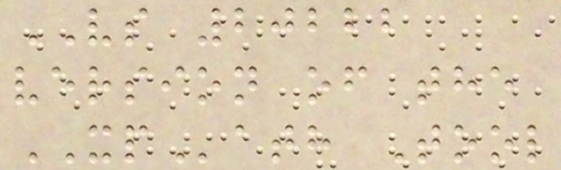VS 20222
version of the
XPath Tool
